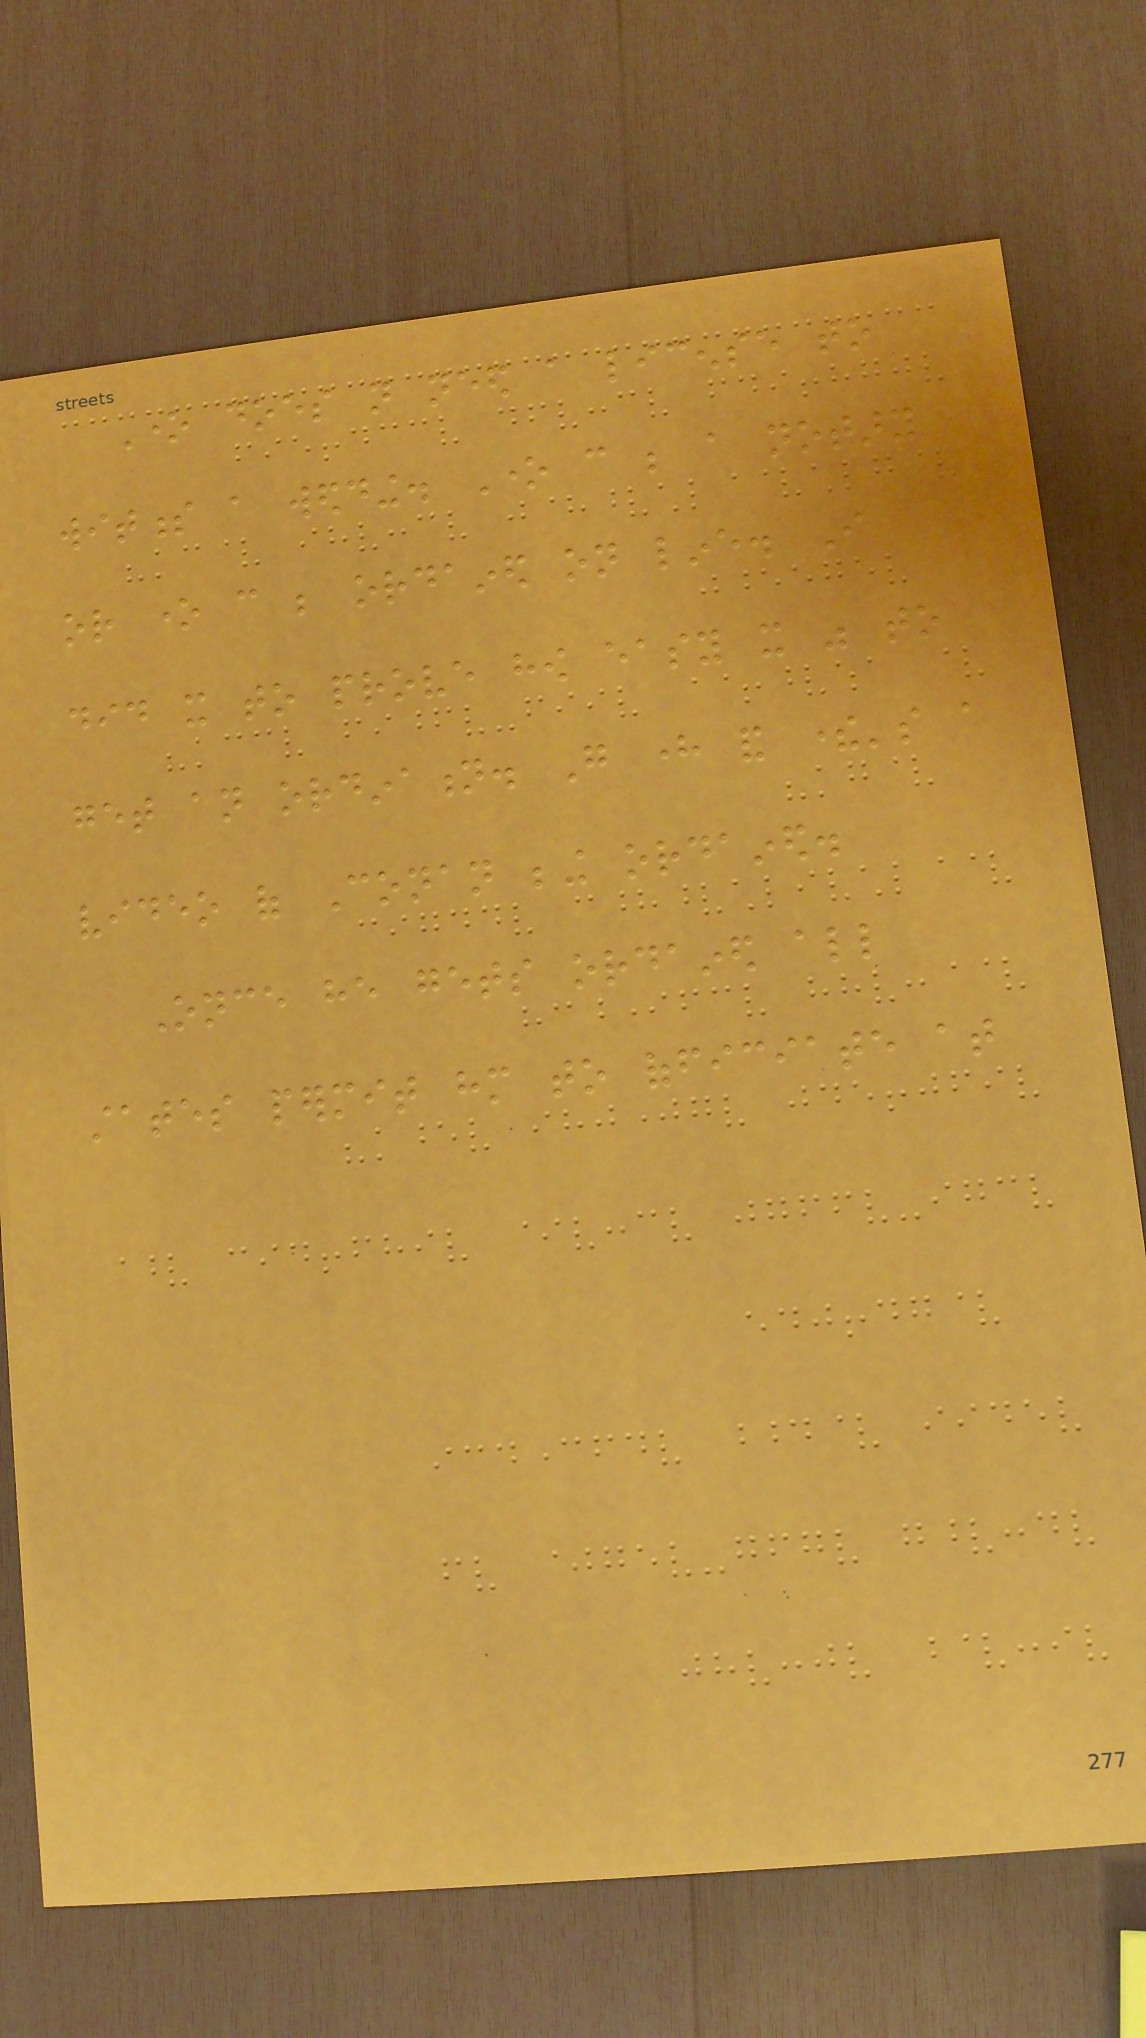One does not need a license to
witness a wedding. One can be a notary
or one can be ordained on line. I
did it to prove how easy it was to
get an ordination. Go here and there's a
video of Conan being ordained.
Once he gets ordained all
states permit him to officiate at
